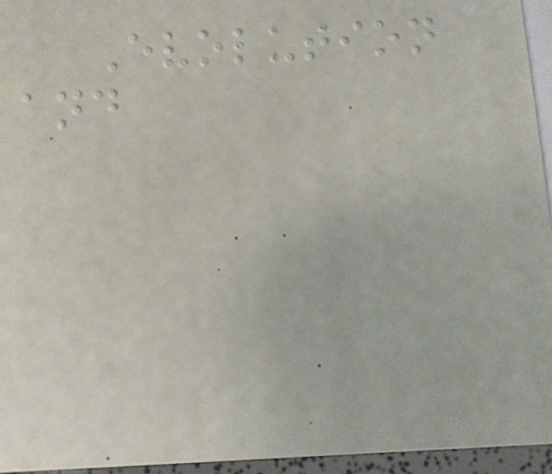Evolution
and
